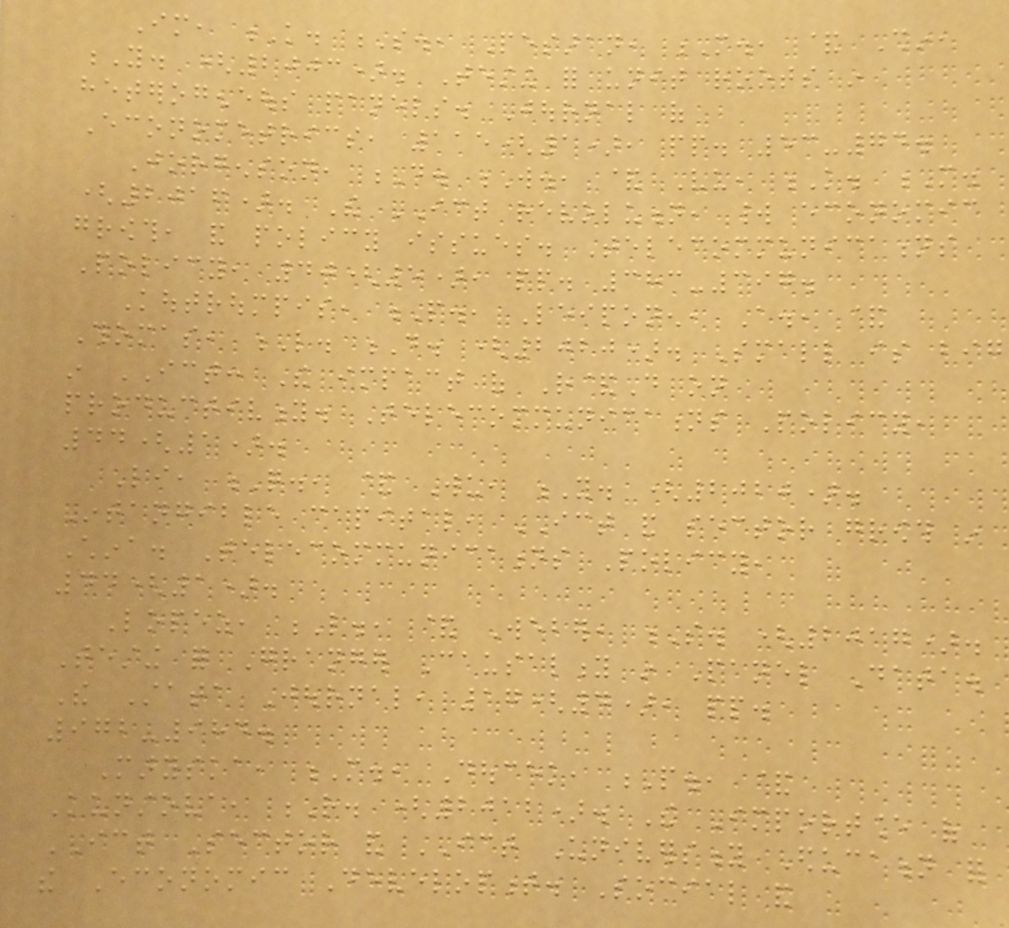Im, K. S., Pesaran, M., & Shin,
Y. (2003). Testing for unit roots in
heterogeneous panels. Journal of
Econometrics, 115(1), pp. 53-74.
Jorgenson, D. W., & Vu, K. M.
(2016). The ICT revolution, world economic
growth, and policy issues. Telecommunications
Policy, 40(5), pp. 383-397.
Koutroumpis, P., Leiponen, A., &
Thomas, L. D. (2020). Small is big
in ICT: The impact of R&D on
productivity. Telecommunications Policy,
44(1).
Li, Q., & Wu, Y. (2020).
Intangible capital, ICT and sector growth in
China. Telecommunications Policy,
44(1).
Lopez, L., & Weber, S. (2017).
Testing for Granger Causality in Panel Data.
The Stata Journal, 17(4), pp.
972-984.
Maryska, M., Doucek, P., &
Kunstova, R. (2012). The Importance of
ICT Sector and ICT University Education for
the Economic Development. Social and
